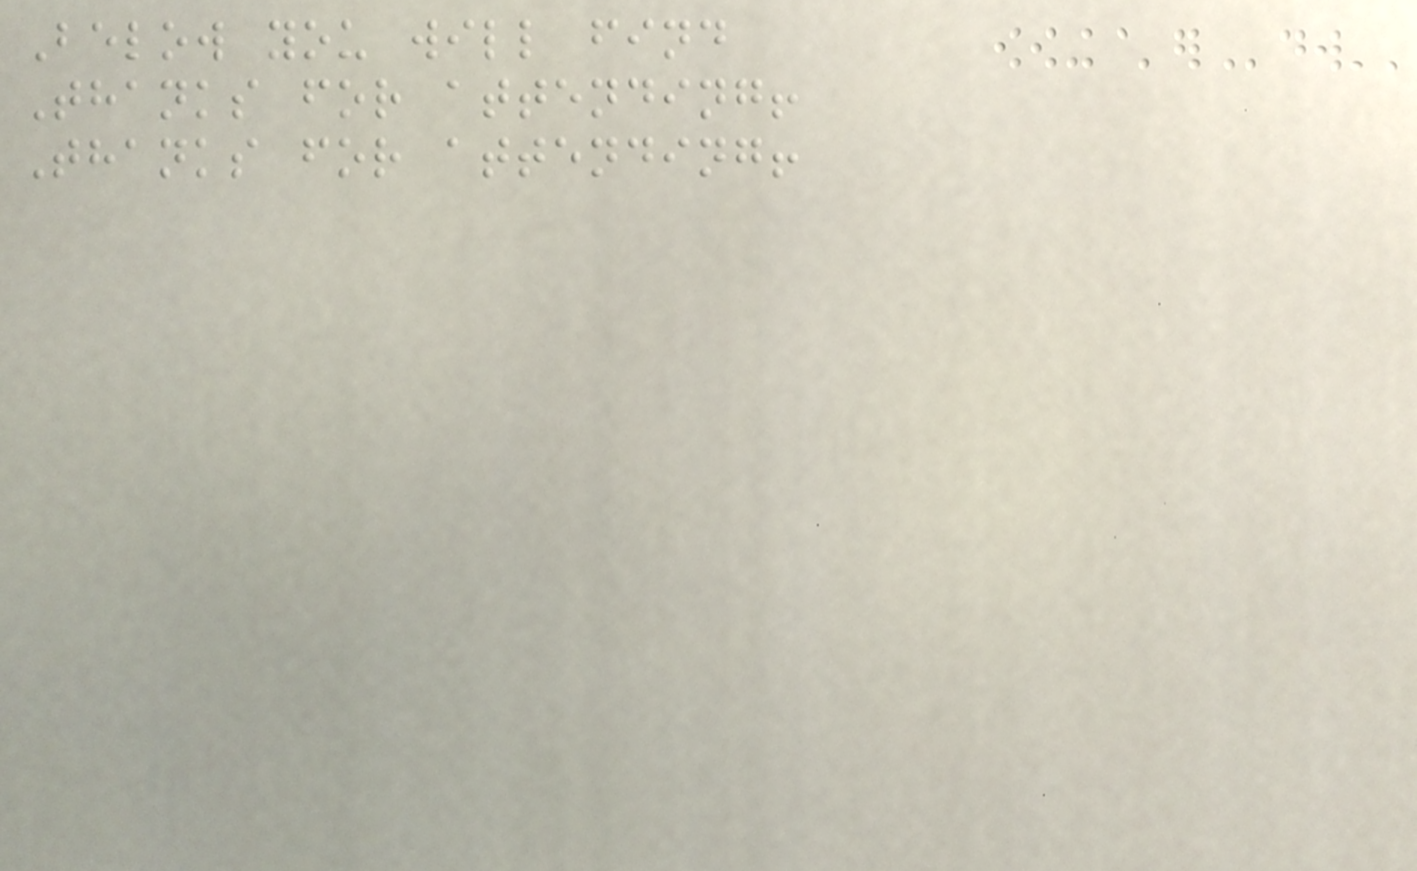Below you will find
Thanks for attending!
Thanks for attending!
